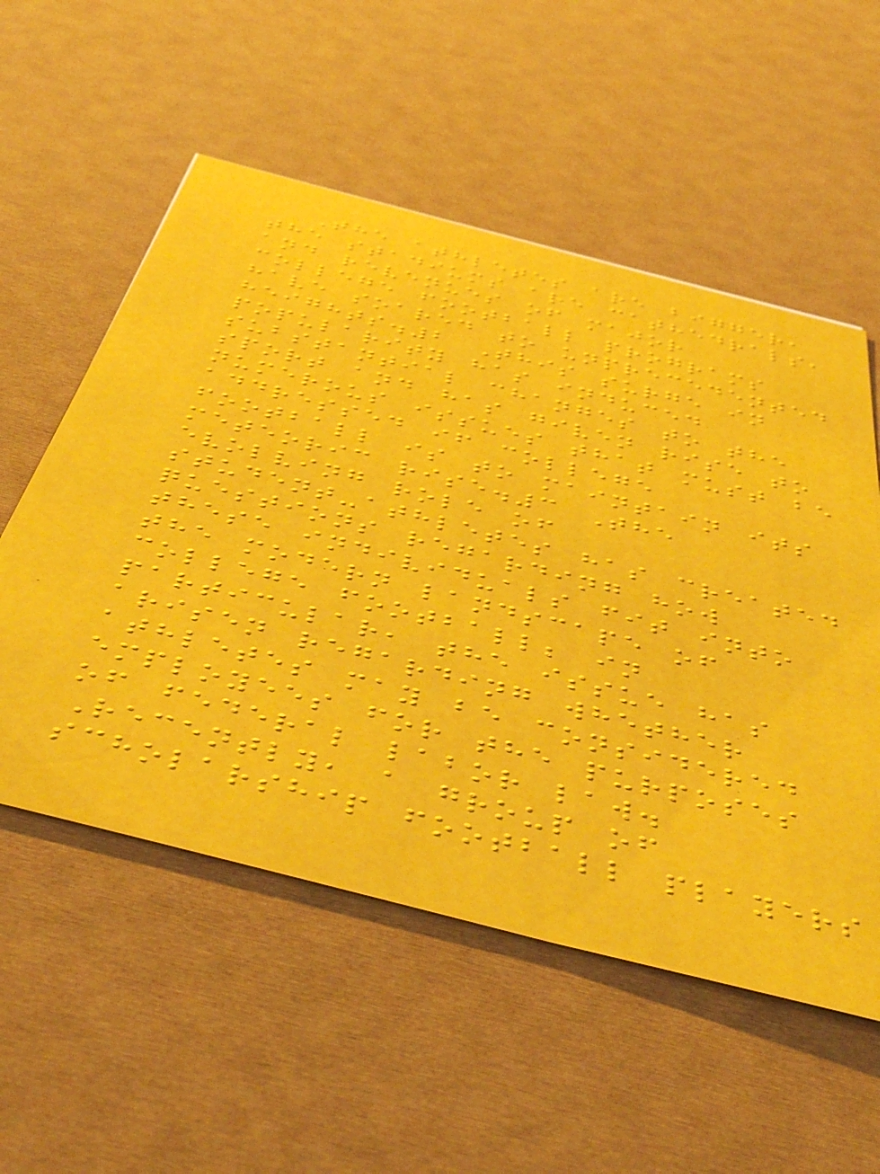The athletes are bigger,
the stadiums are cathedrals,
and revenues of major
college football programs
have soared to unprecedented
heights.2 This surge in
popularity has induced
substantial changes to the
sport and has given rise to
numerous issues that must be
addressed if college
football is to maintain its
meteoric rise.3 The
evolving role of
student-athletes has created
questions regarding how
these individuals fit into
the modern landscape of
college football; in
particular, the issue has
arisen regarding whether
athletes may be considered
employees for the purposes
of federal labor law.
Recently, a group of
scholarship football players
